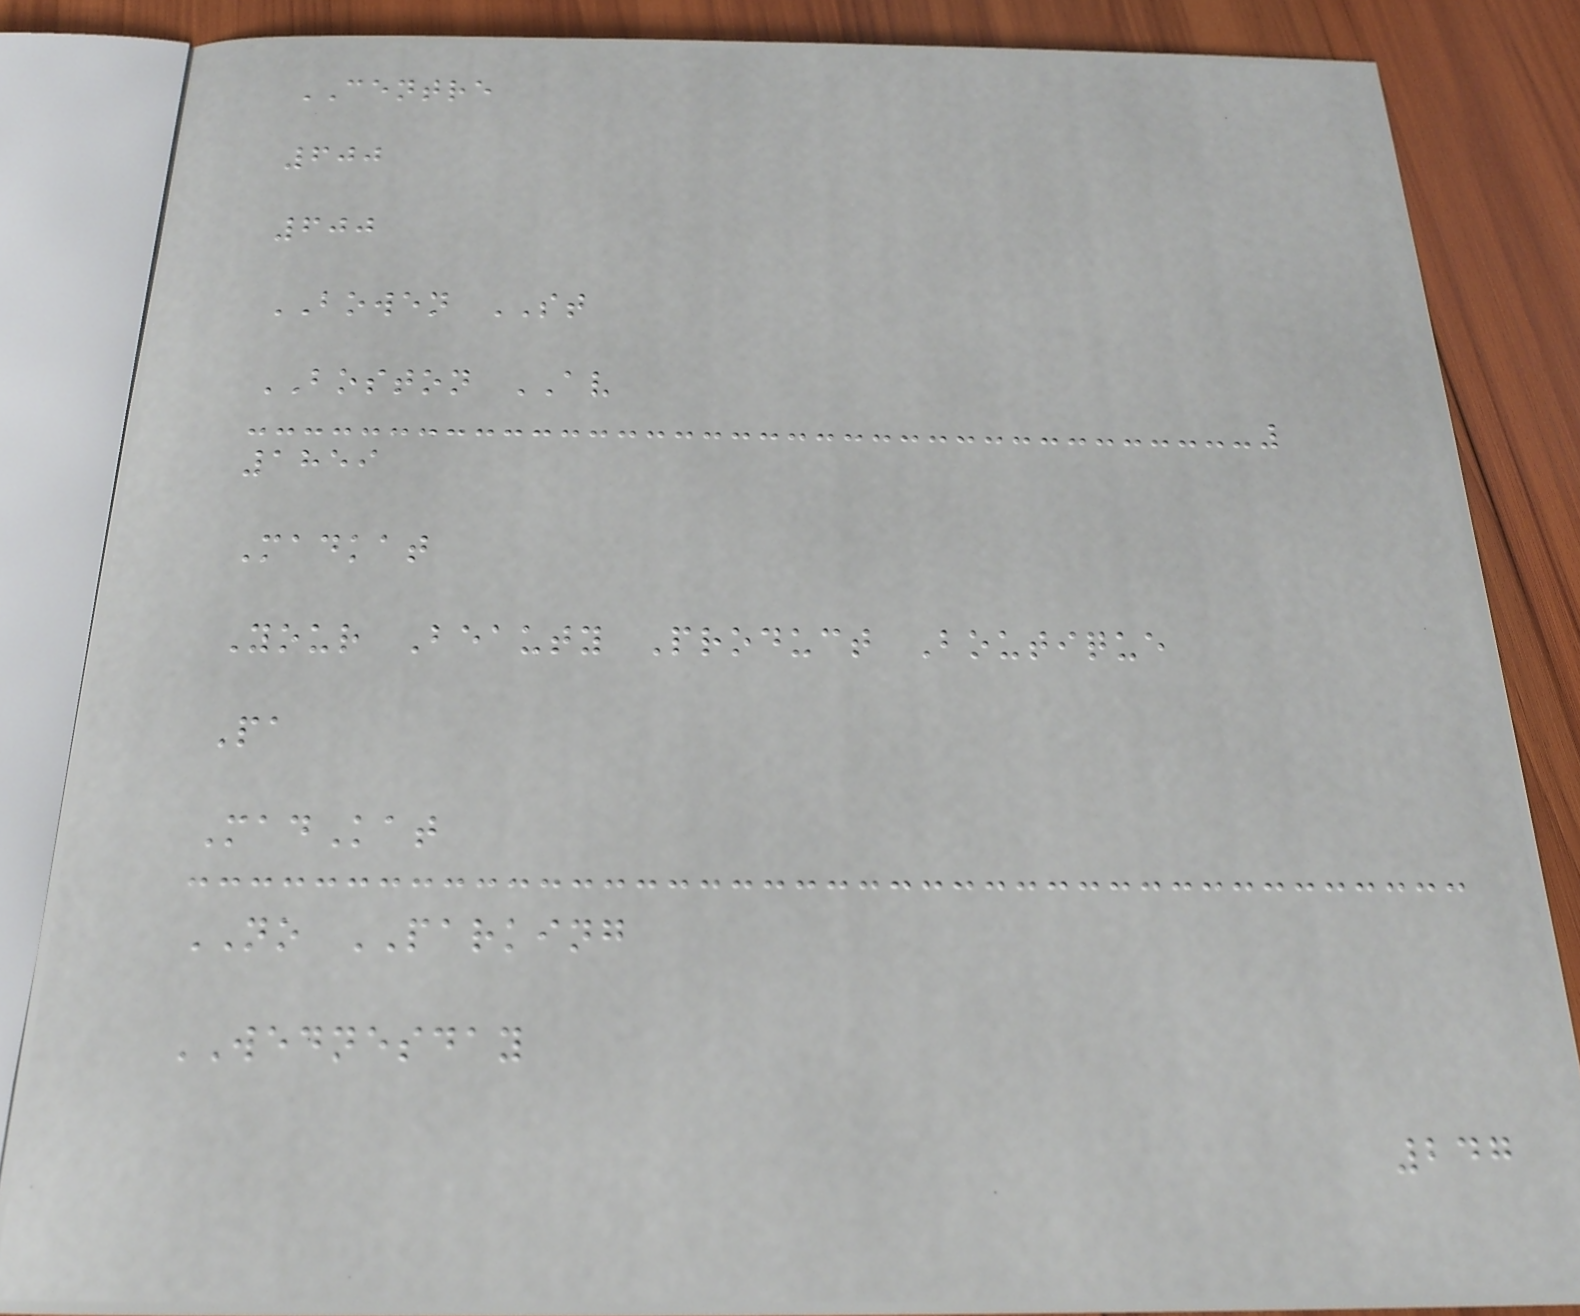CENTRE
600
600
BOWEN ST
BOSTON AV
1859
Madkat
Your Beauty Product Boutique
Pa
MadKat
NO PARKING
WEDNESDAY
247
